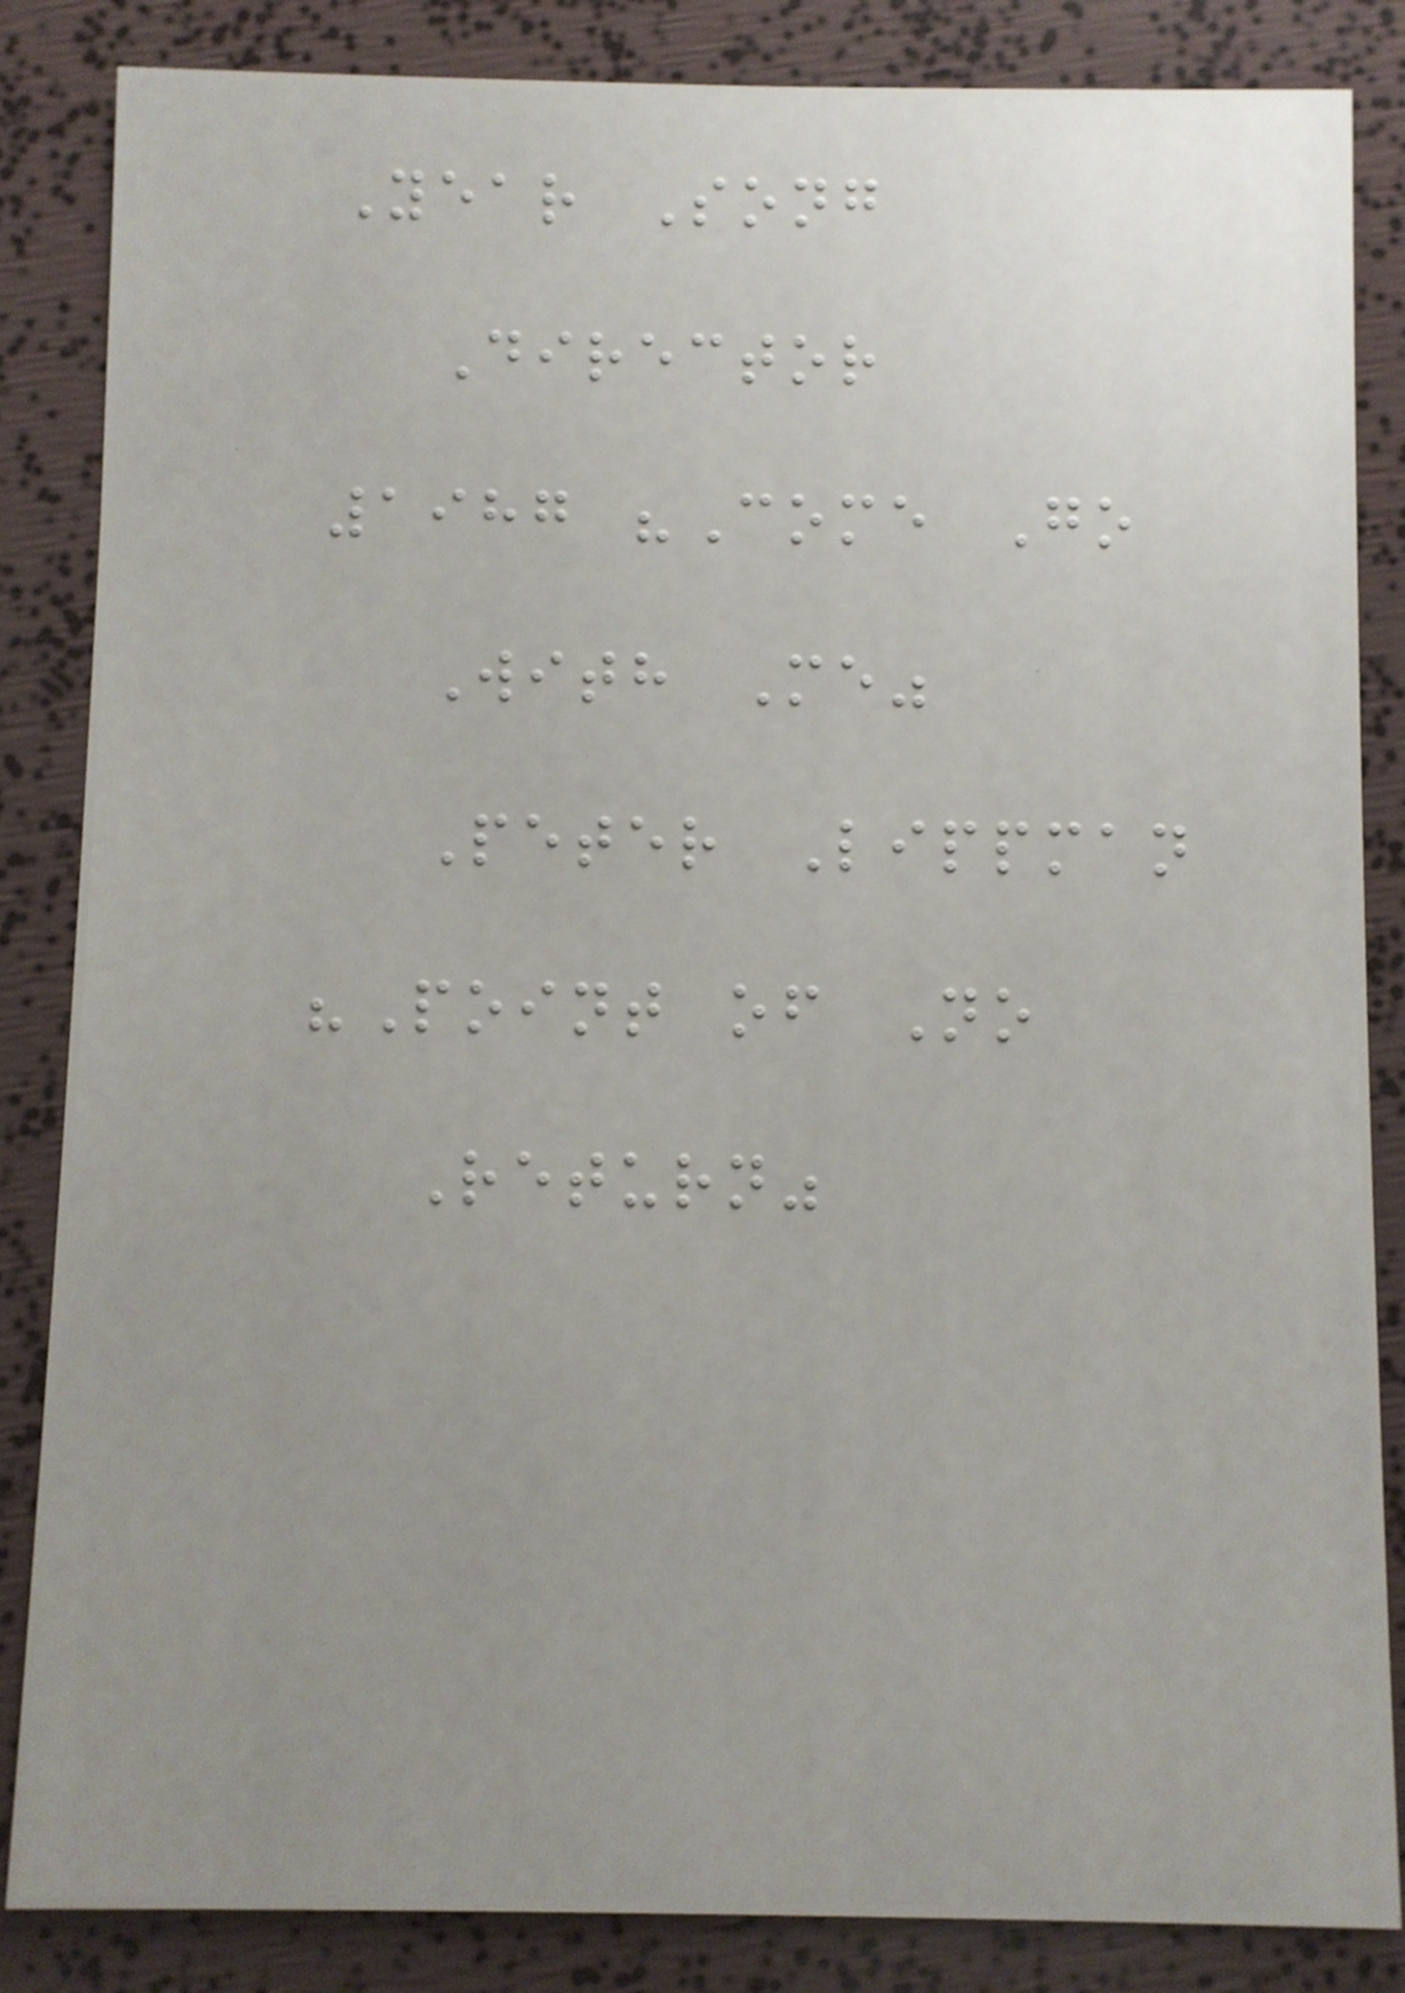Year Song
Director
1987 "Come Go
With Me"
Peter Lippman
"Point of No
Return"
